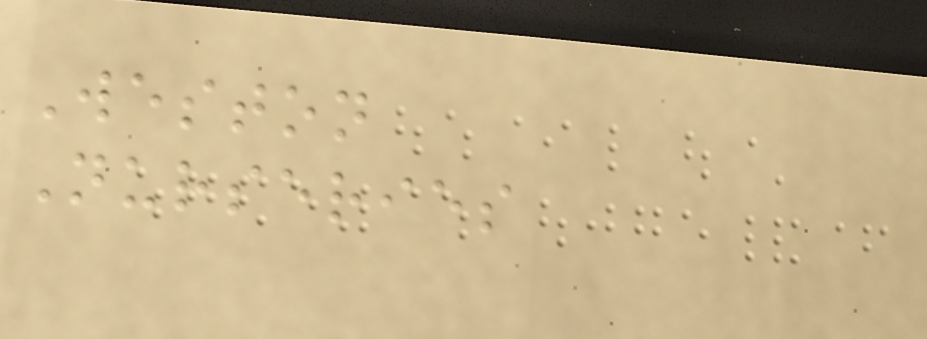Weston
Nurseries
